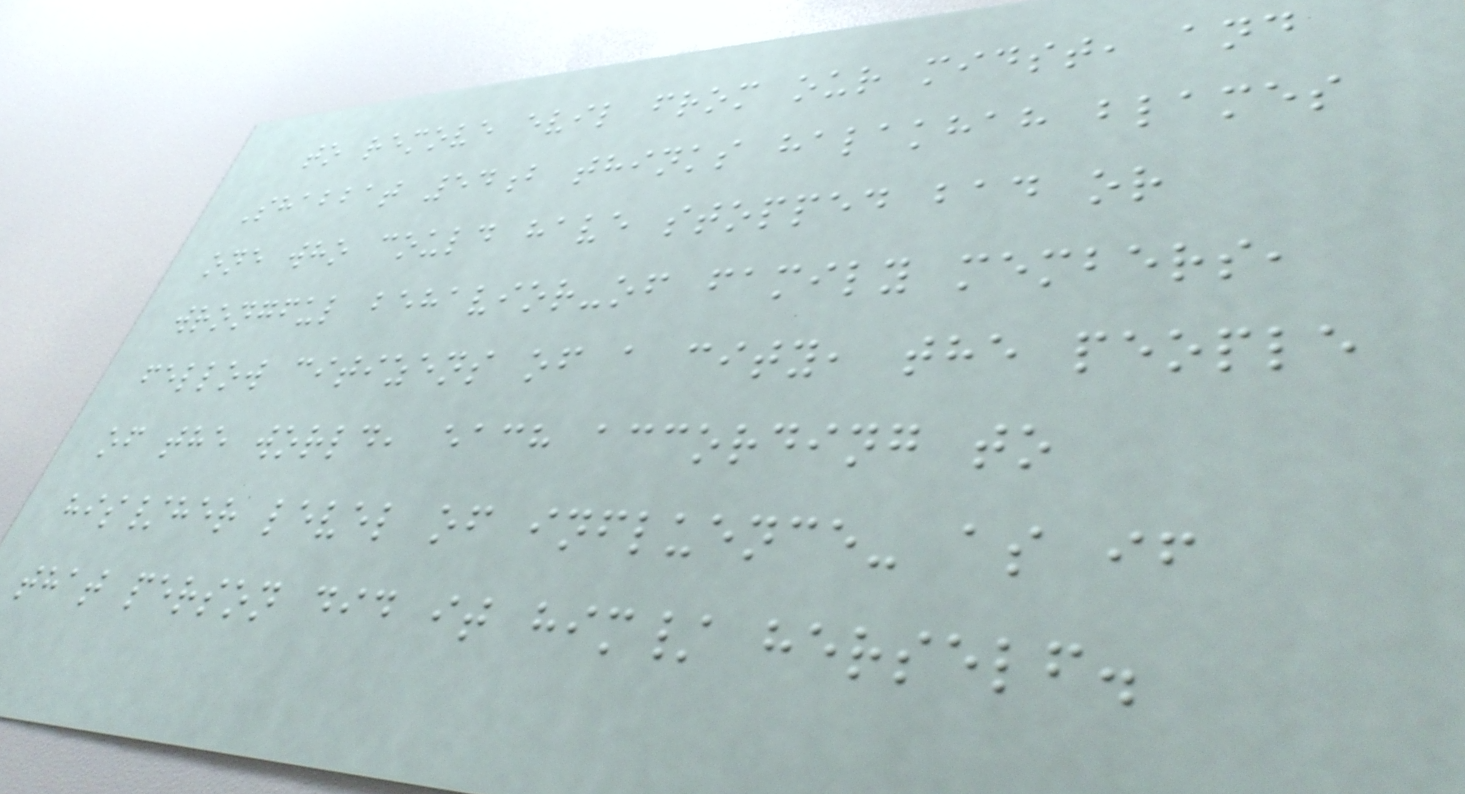to remove evil from our midst, and
Shabbat 54b thinks halakhah blames
one who could have stopped bad or
wrongful behavior-of family members,
fellow citizens of a city, the people
of the world, each according to
his/her level of influence- as if
that person did it him/ herself.
